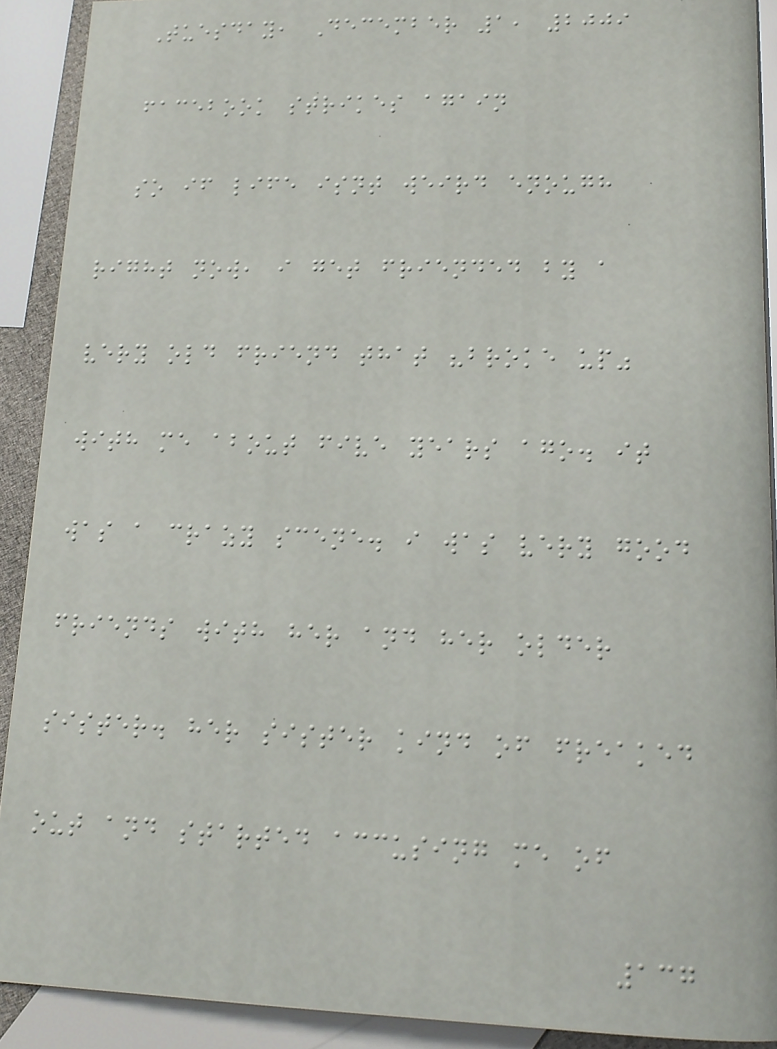Tuesday, December 1, 2009
facebook strikes again
so if life isnt weird enough
right now, i get friended by a
very old friend that "broke up"
with me about five years ago. it
was a crazy scene. i was very good
friends with her and her older
sister. her sister kind of freaked
out and started accusing me of
137
